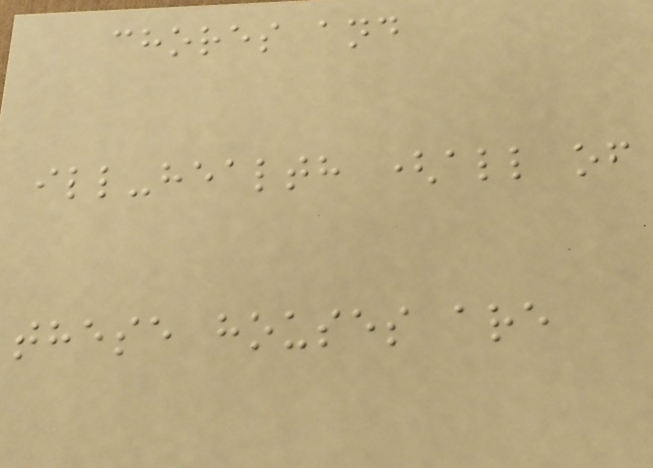chores and
ill-health (all of
these houses are
